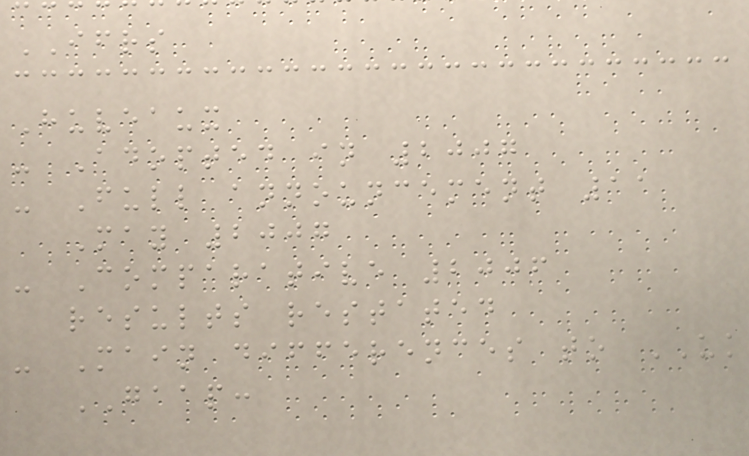IFRS
Huveaux
- Adopted in 2007
- Full announcement 11
May 2007
- Comparative 2006
results restated
- Main differences to UK
GAAP:
